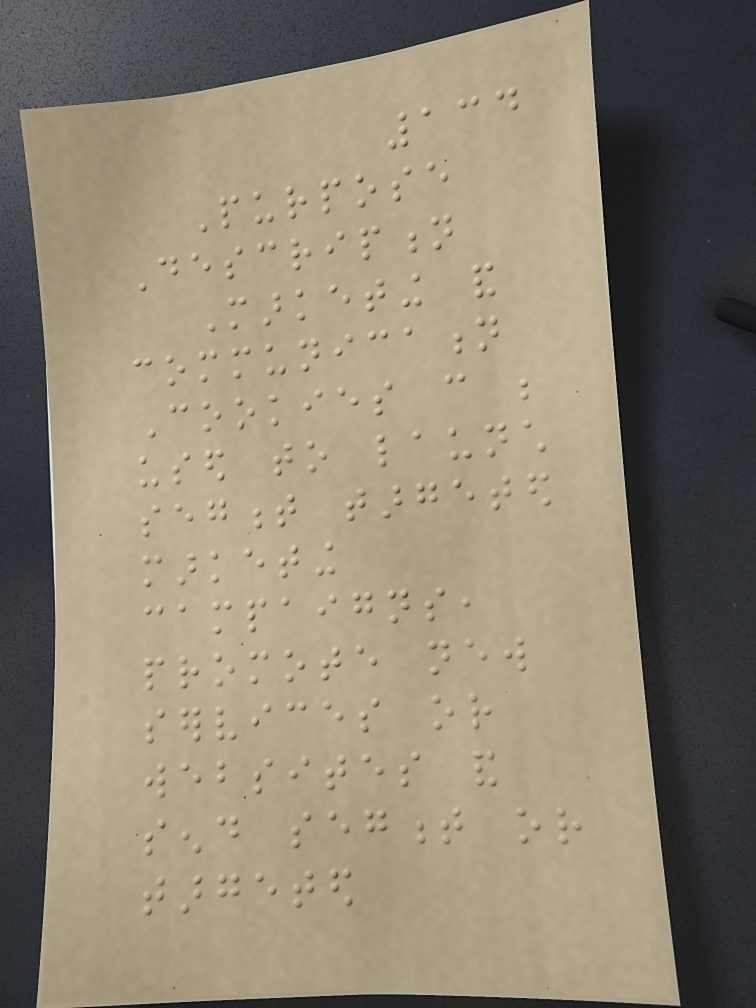134
Purpose
Description
Marketing and
communication
Cookies can be
used to launch
segment targeted
marketing
campaigns,
promote new
services or
websites and
send segment or
targeted
